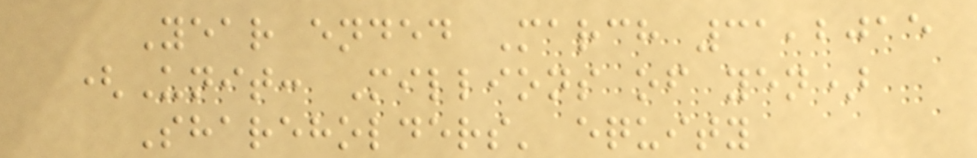Year ended March 31,2015
(Unit: Millions of yen)
Shareholders' equity
